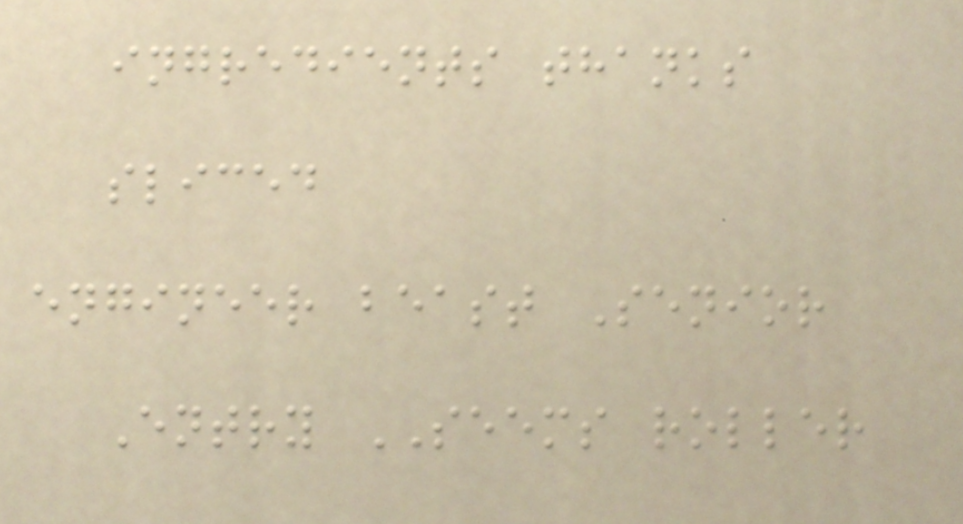ingredients thanks
sliced
engineer beast Senior
Entry SEEMS roller
